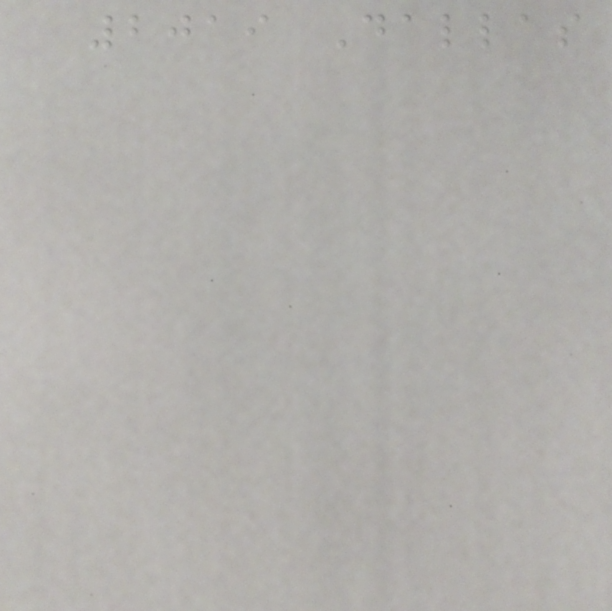2019 Dallas
